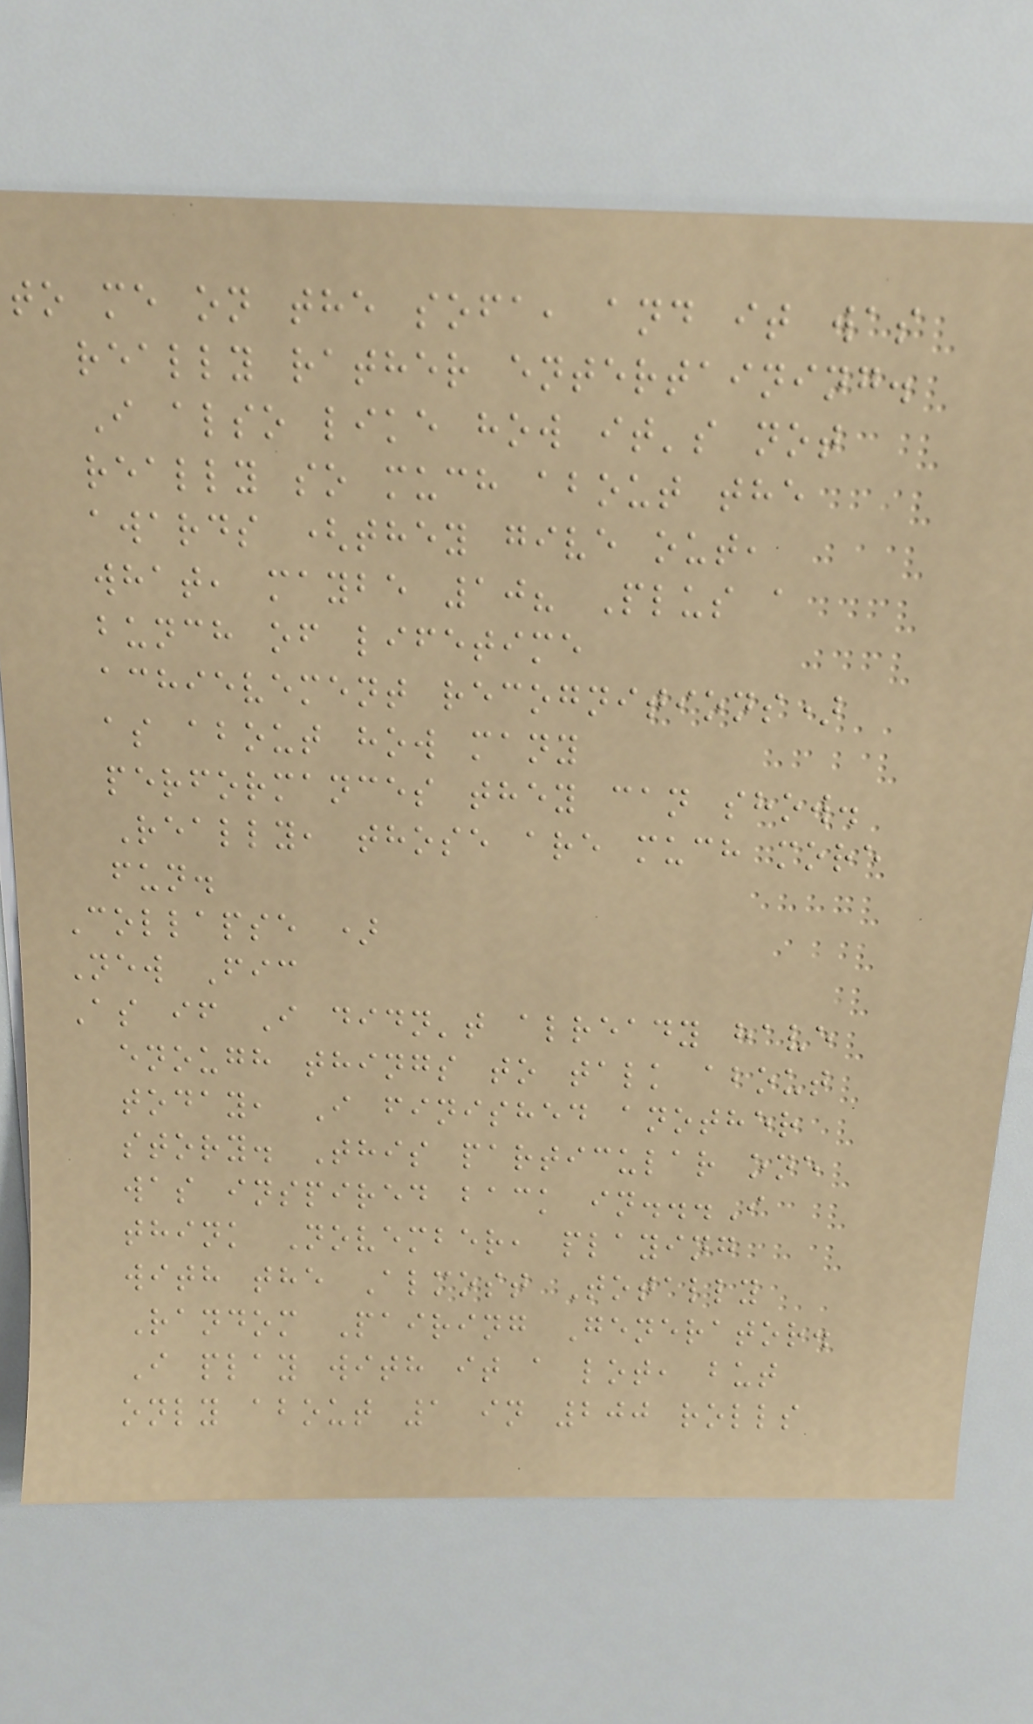to me on the sofa, and it was
really rather entertaining.
I also like how it's not
really so much about the
awards (they give out,
what, maybe 10? Plus a
bunch of lifetime
achievement recognitions)
as about how many
performances they can show.
Really, those are much more
fun.
Collapse )
New Fic
As if I didn't already have
enough things to talk about
today, I finished another
story. This particular one
was inspired back in...I
think November, playing
with the Almost Totally
Random Pairing Generator.
I play with it a lot, but
only about 1 in 200 rolls
